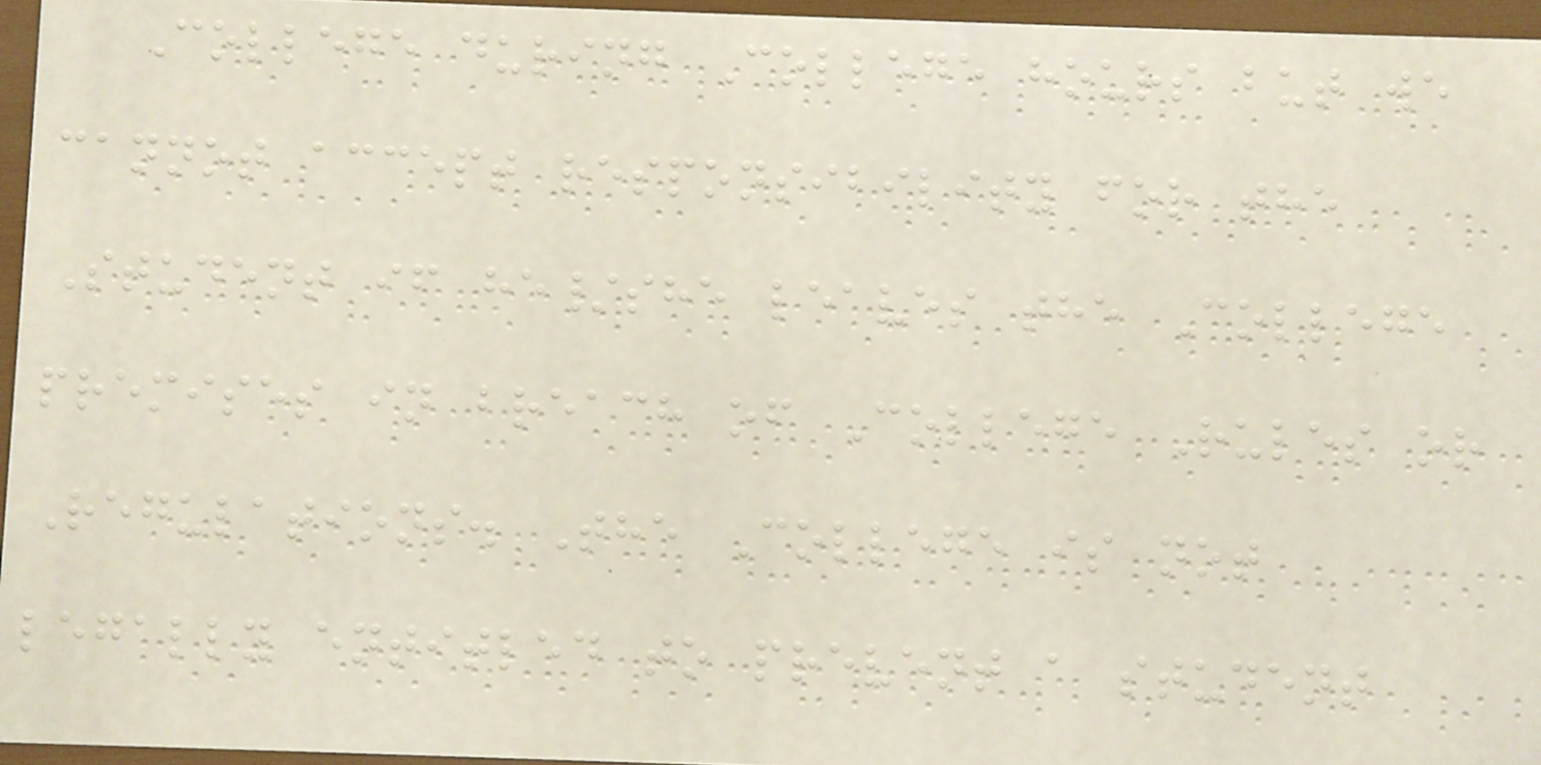College during College hours but we
cannot accept responsibility for the
Student if he/she leaves the College
premises in breach of College Rules or
Regulations. The College is not
legally entitled to prevent a student
